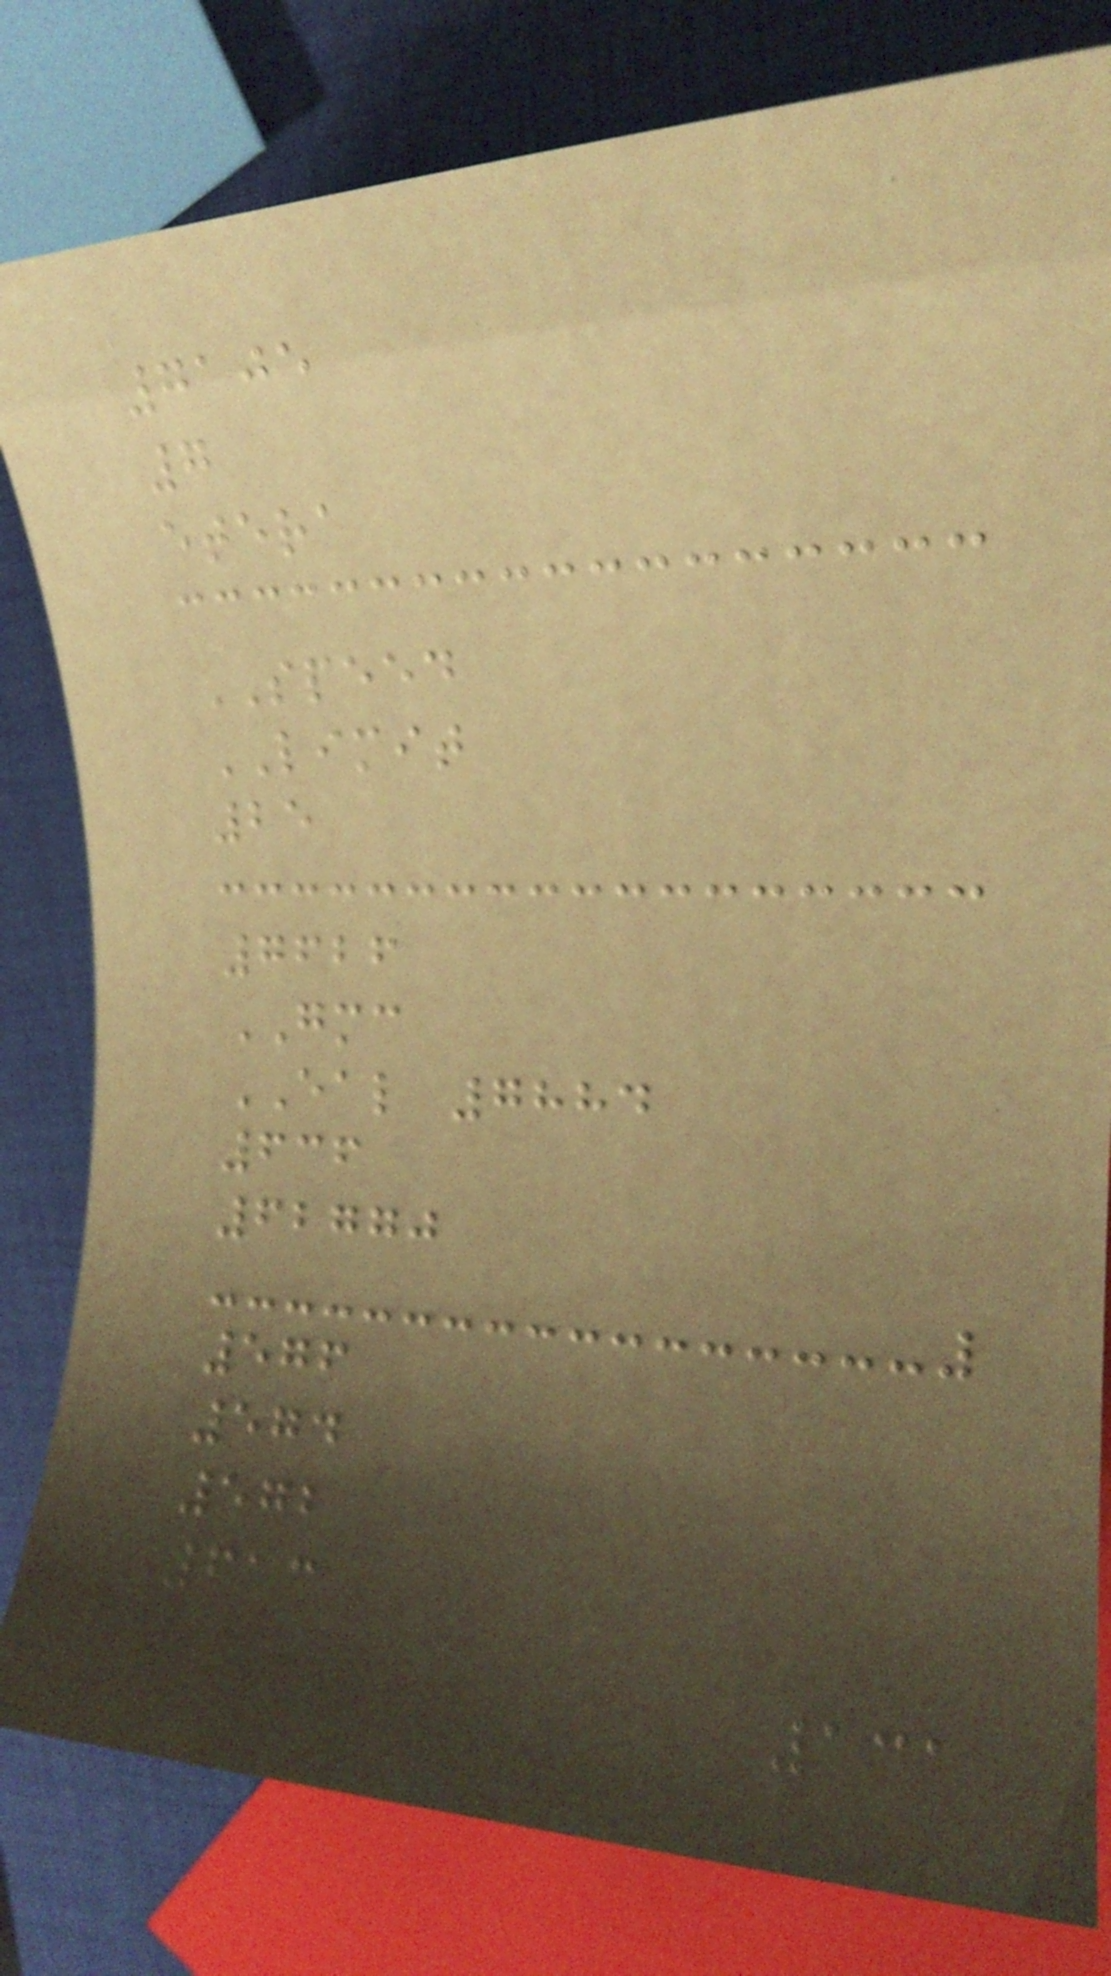7105
7
etera
SPEED
LIMIT
25
7626
GMC
EAL 7884
636
62770
576
574
572
613
131
